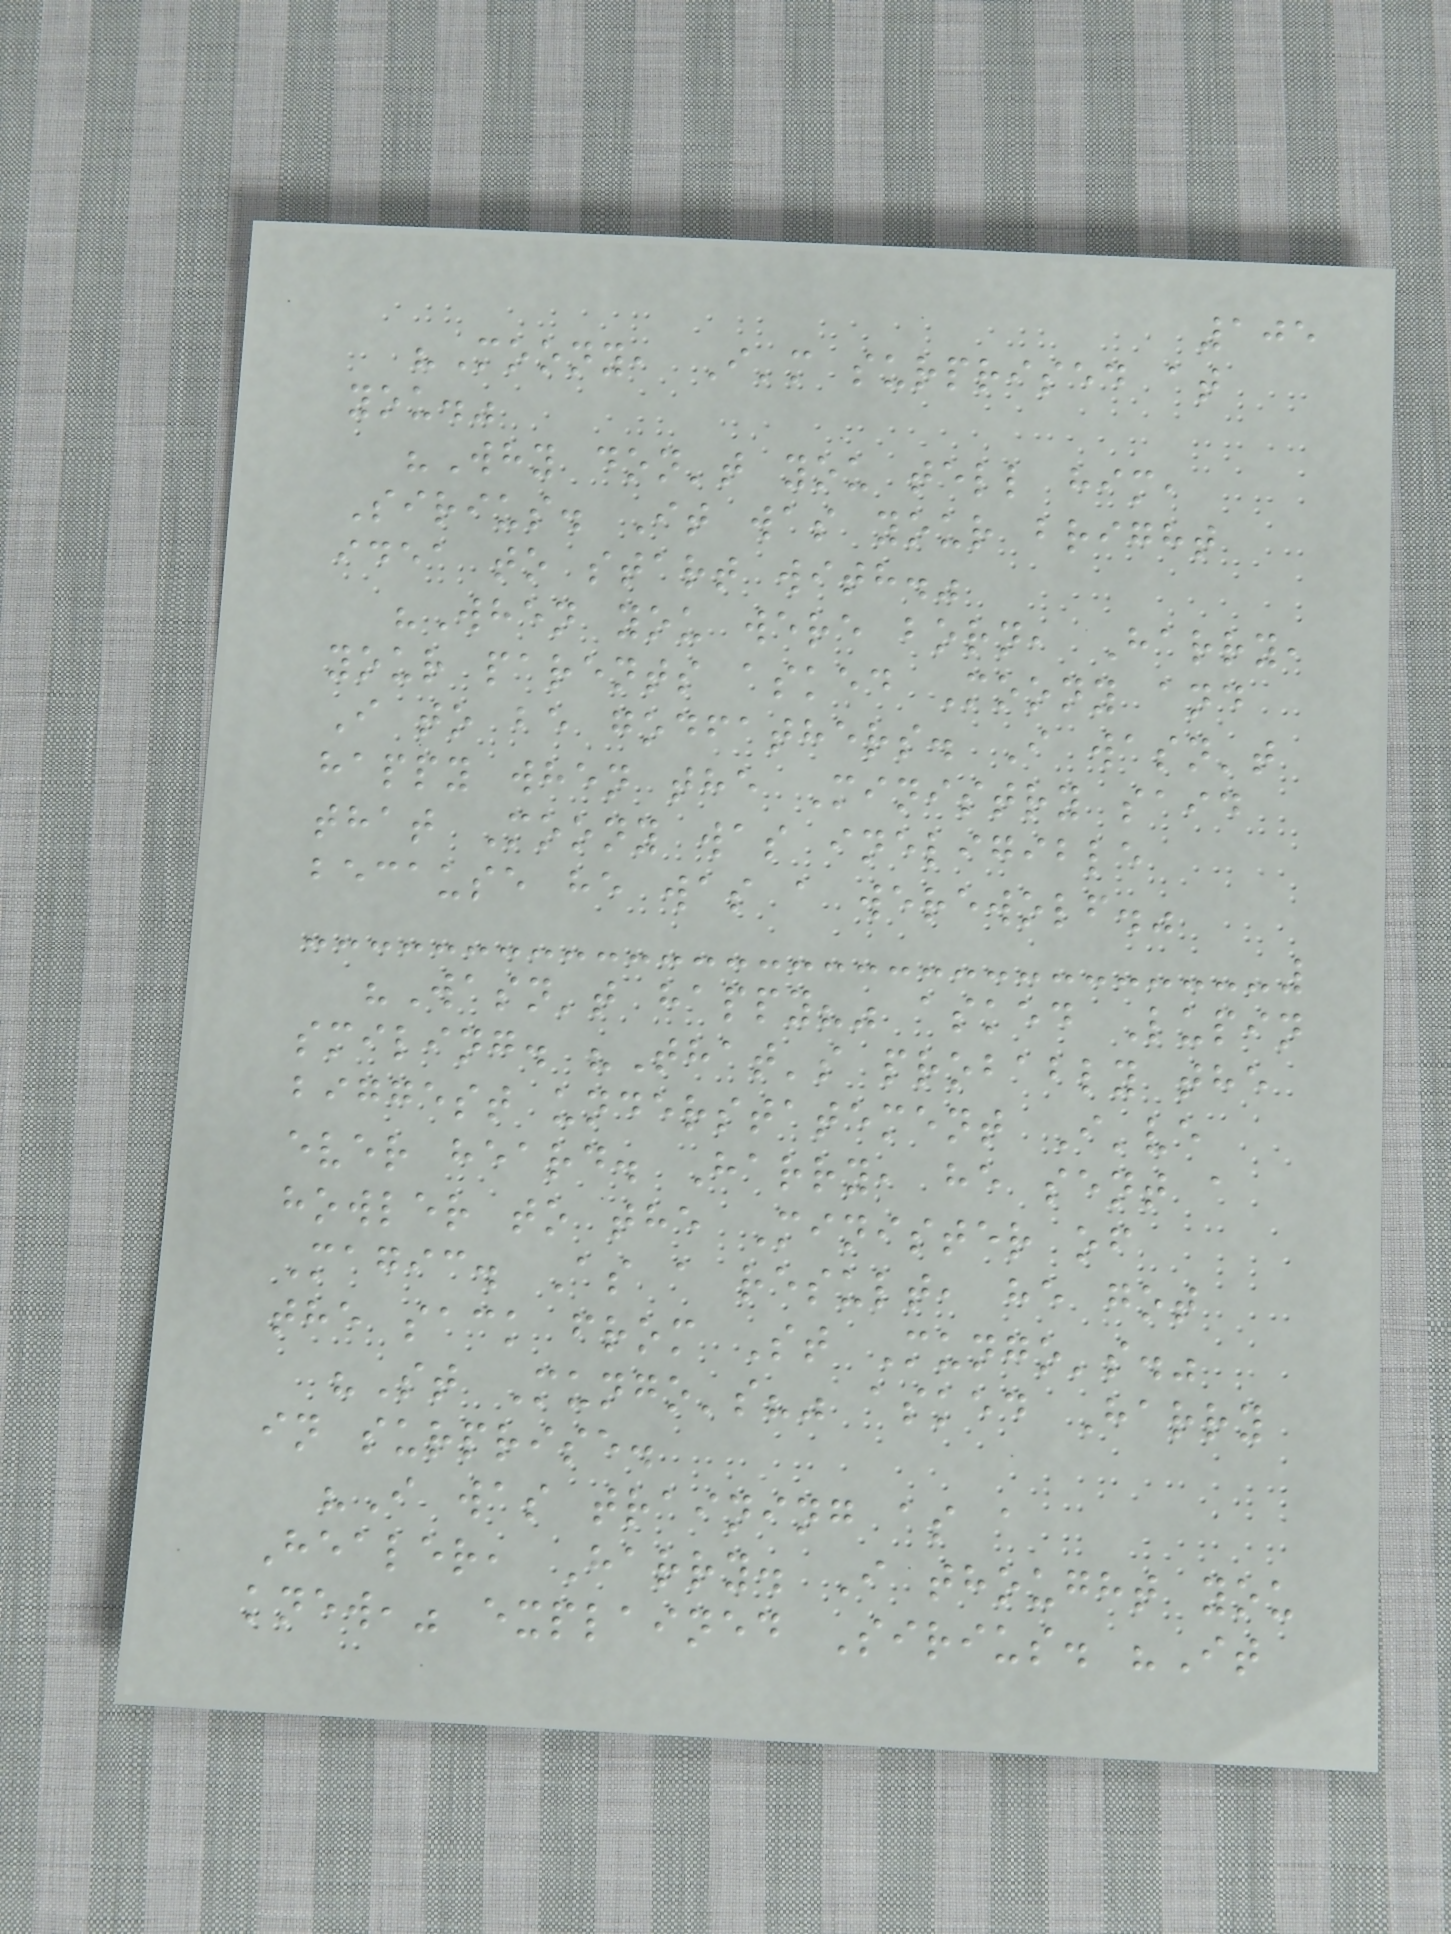105
"Moony, I'm surprised at
you."
"Why don't you tell him,
Sirius. It was your bright
idea to start with."
"When you were born, Harry,
your parents asked Moony and
I to be godfathers. I wasn't
happy when the Ministry said
that Moony was ineligible
because he was a werewolf."
"Wasn't happy?" asked Lupin
smiling. "That's probably the
biggest understatement I've
ever heard. Harry, he sent a
howler to the Minister of
Magic. As a result, he got
the sack from St Mungo's."
"St Mungo's?" asked Harry
in surprise.
"I was training as a
Healer, Harry. I thought you
knew," explained Sirius. "It
